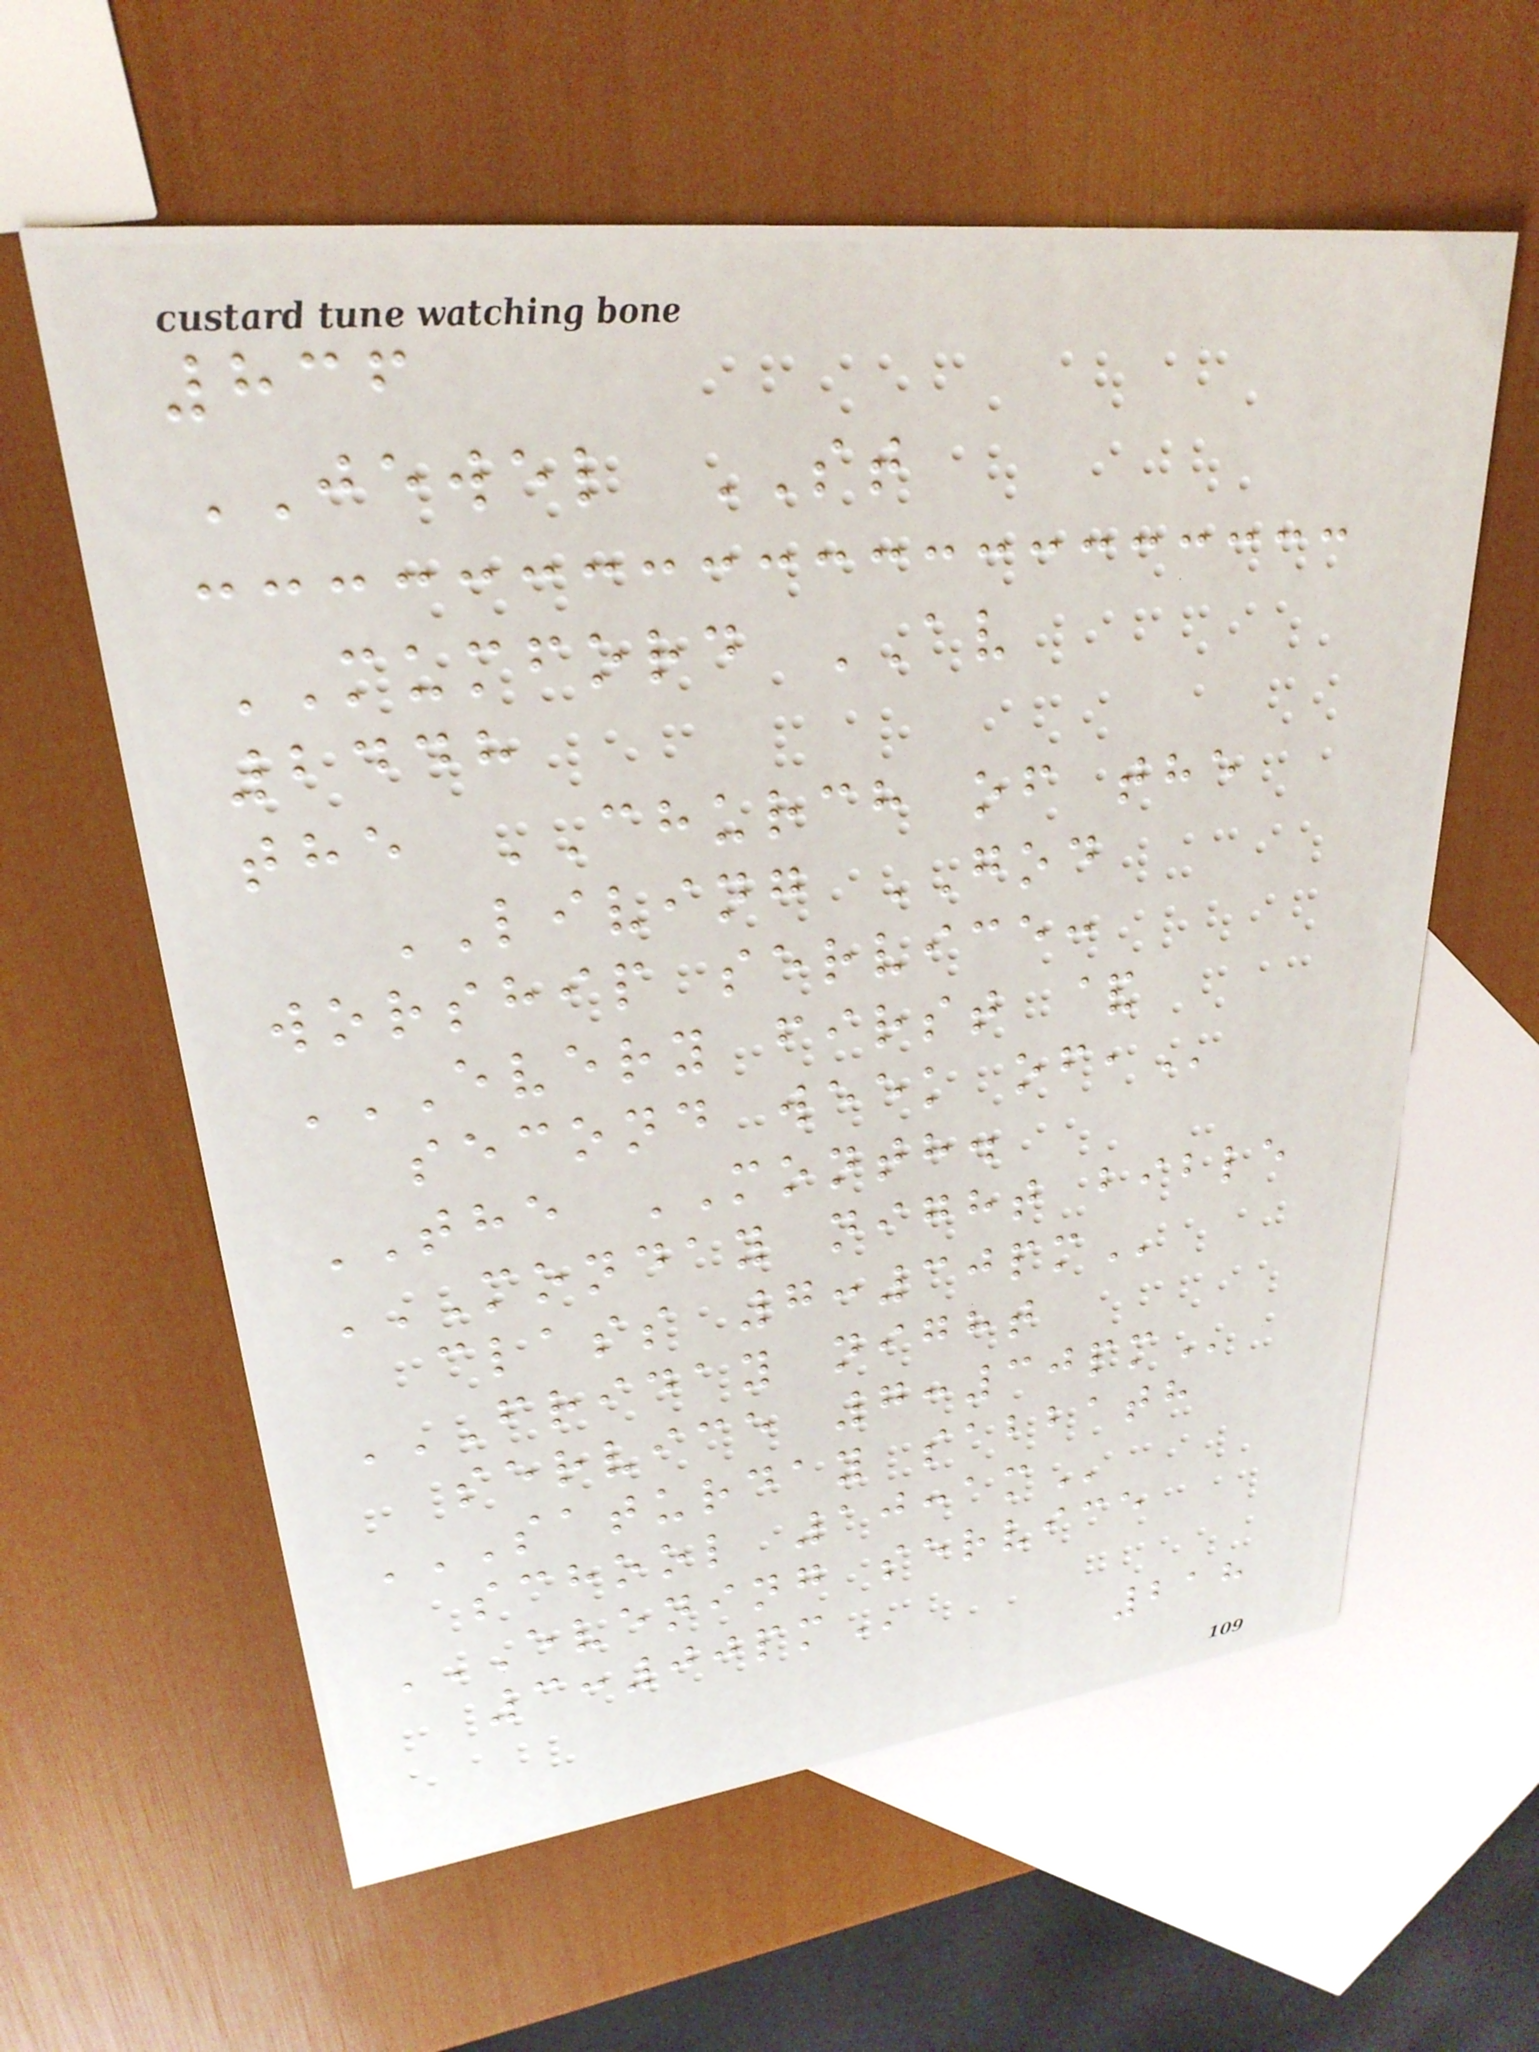836
JEWEL ST
MUMFORD AV
2448
the CHURCH of the
LIVING GOD
worship service:
EVERY FIRST &
SECOND WEEK OF,
THE MONTH.
MONDAY NIGHT BIBLE
CLASS 7:30PM
FRIDAY NIGHT
SERVICE 7:30PM
SATURDAY SABBATH
SCHOOL 10:AM
EVENING SERVICE
3:00PM
218
